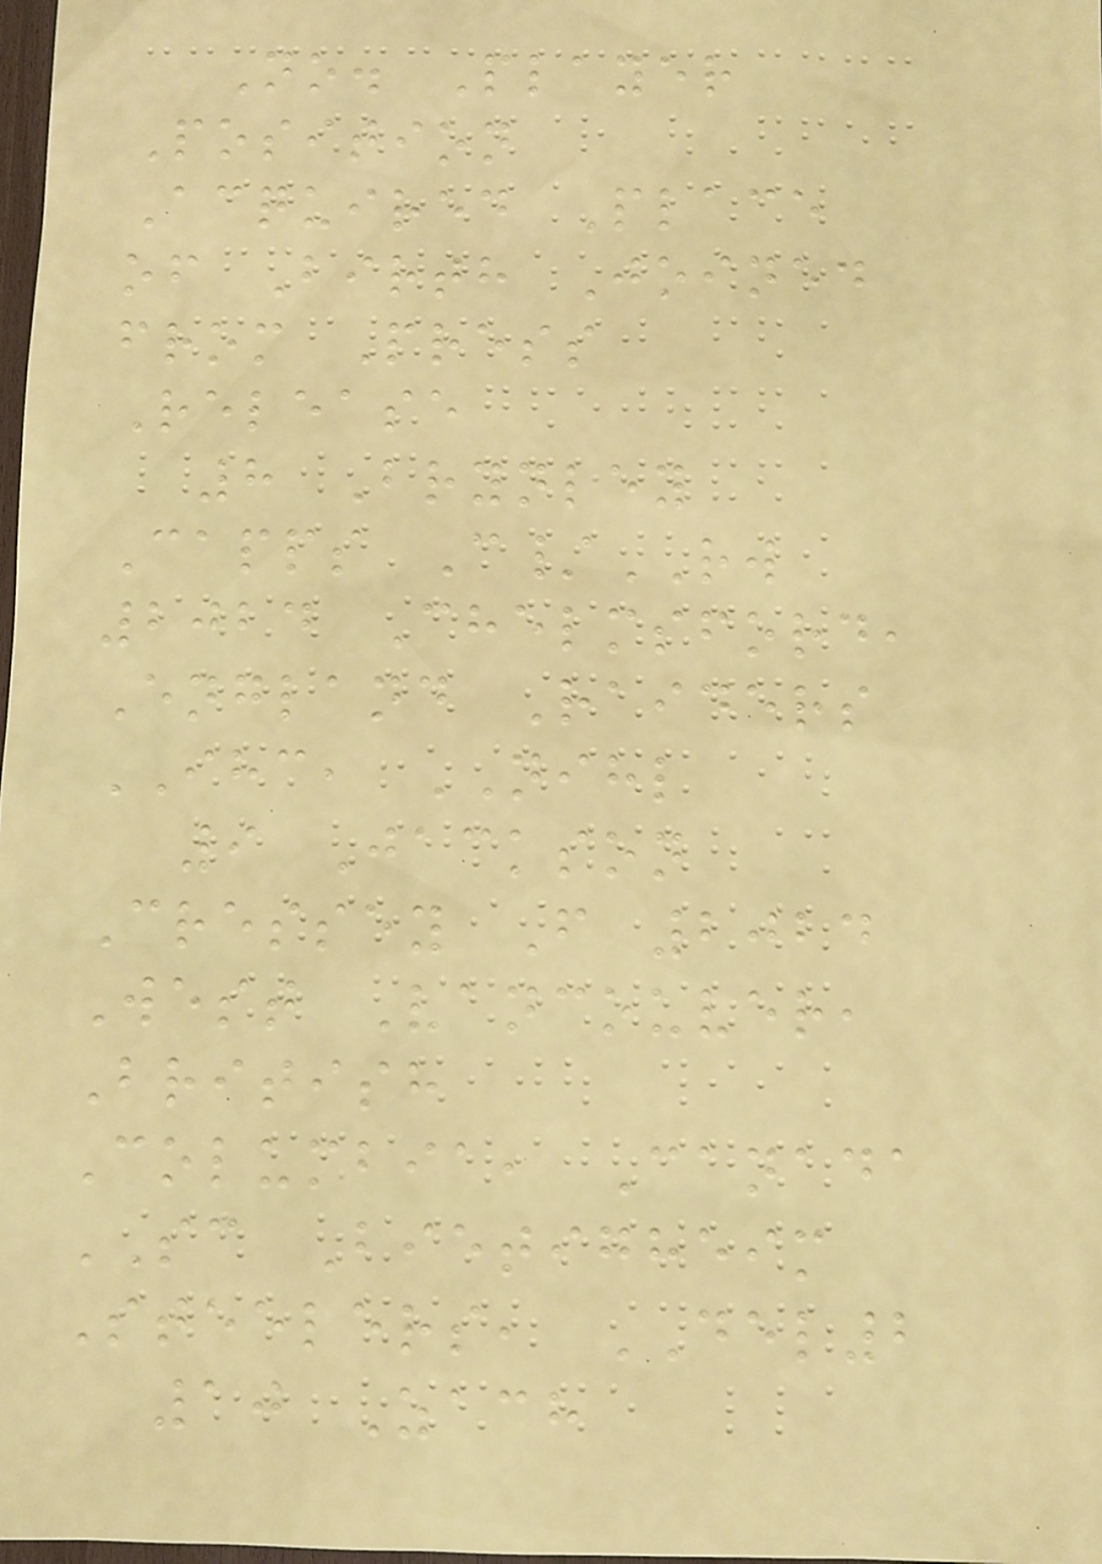No. Player
Position
Acquired Place
of Birth Joined
from Press
Release
8 Brynley
Capps C/RW
2024 Chelmsford,
England Raiders
IHC, NIHL
9 Jackson
Cressey F 2024
West Vancouver,
British
Columbia, Canada
SC Bietigheim
Steelers, DEL2
10 Zach
